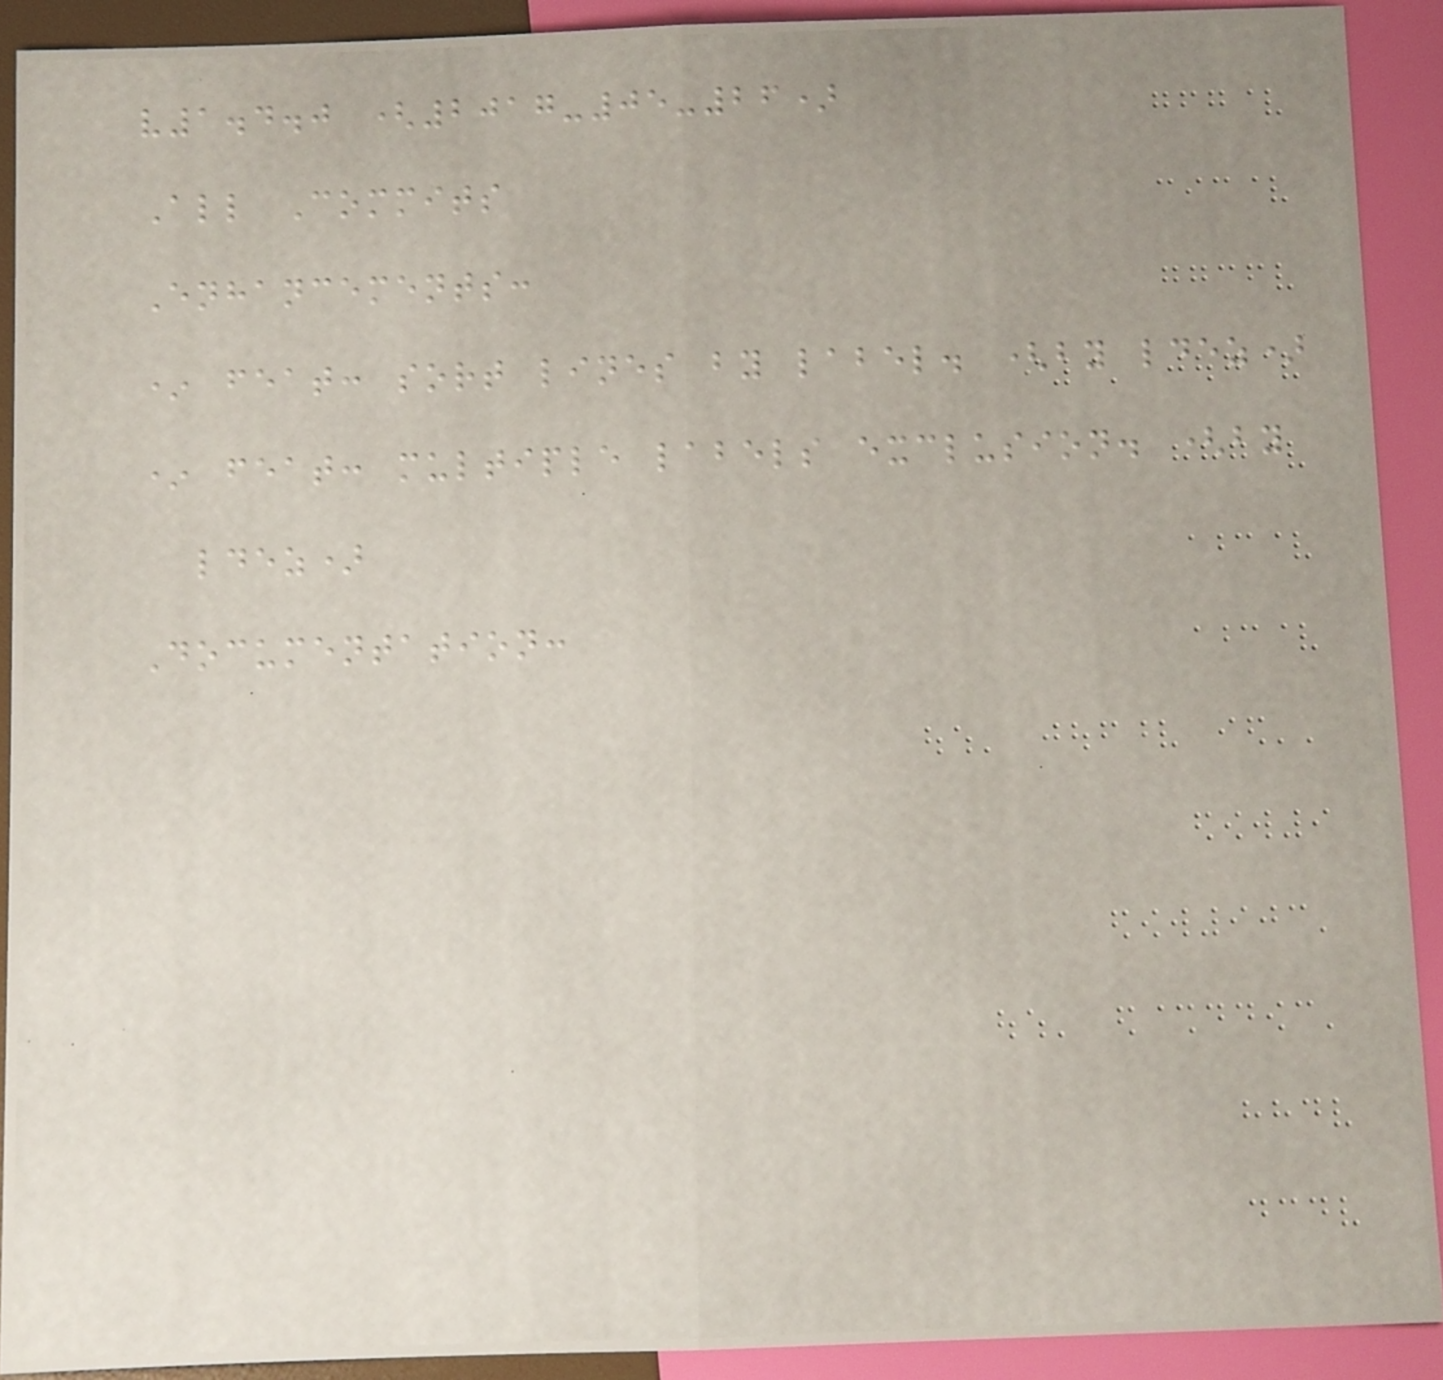v1.4.0 (2017-05-26)
All Commits
Enhancements:
* feat: sort lines by label. (by ldez)
* feat: multiple labels exclusion. (by
ldez)
Documentation:
